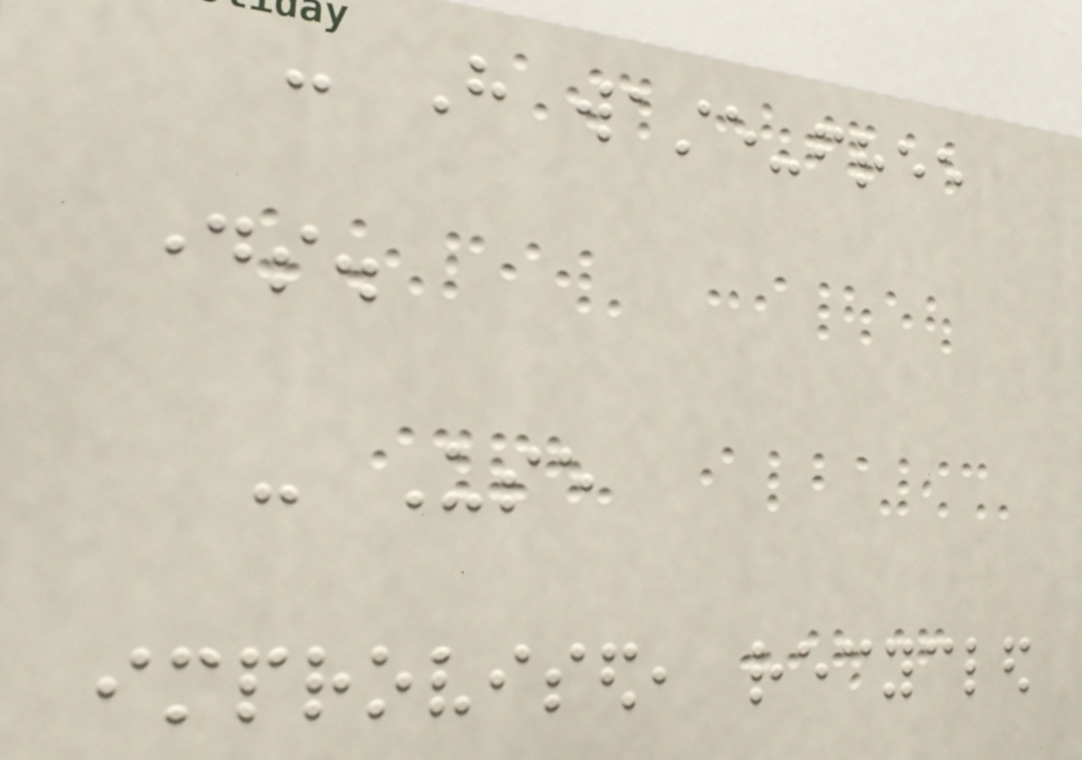- Have waste-free
days.
- Use
improvised, recycled
